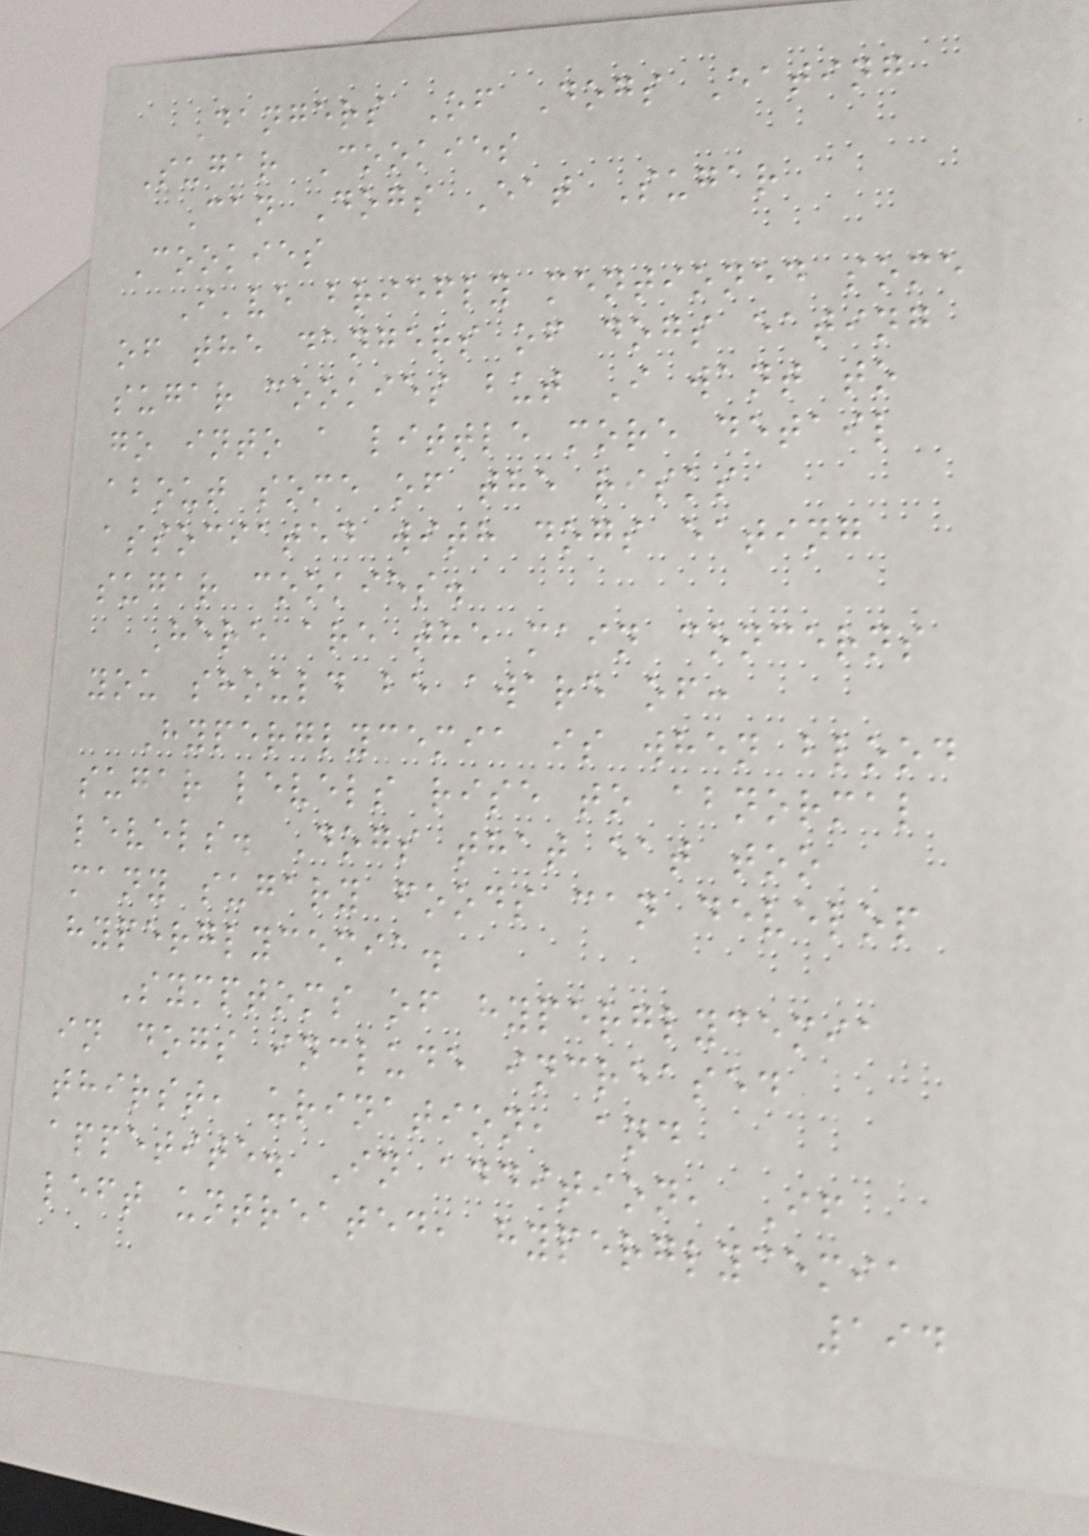Dangers Of Dogs Eating
Sugar Cookies
Can Dogs Eat Sugar
Cookies
I've briefly mentioned some
of the dangers of dogs eating
sugar cookies but I want to
go into a little more detail
about some of the risks
associated with dogs eating
sugar cookies.
Here are the main concerns
you should be aware of:
Hyperglycemia is when blood
sugar levels rise to abnormal
levels. Dogs that eat too
many sugary foods can develop
hyperglycemia.
Symptoms of hyperglycemia
in dogs include increased
thirst, urination, and
appetite. In addition, If
left untreated, hyperglycemia
194
